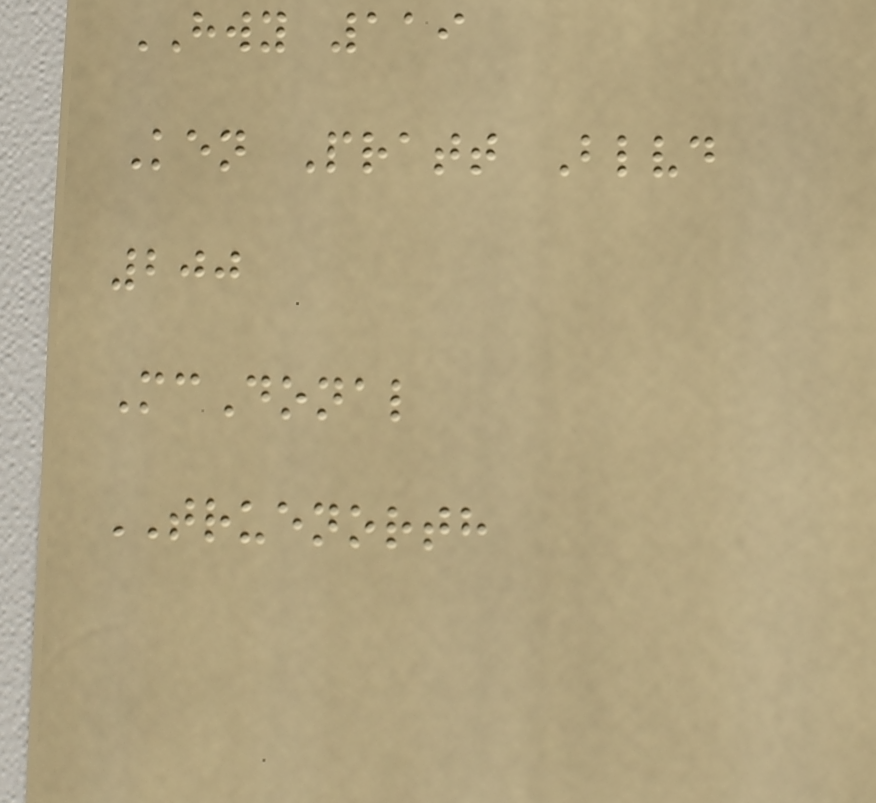HWY 119
Ken Pratt Blvd
200
McDonal
TRUENORTH
